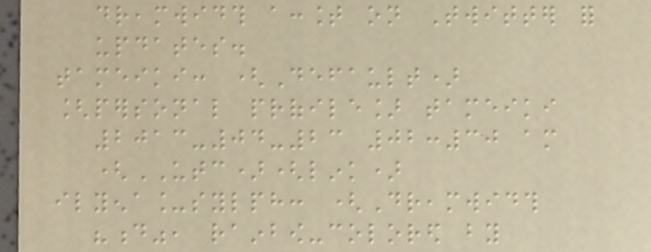dreamwidth account on Twitter for
updates.
tameiki: (Default)
[personal profile] tameiki
2013-04-23 02:30 am
(UTC)(link)
ilyena_sylph: (Dreamwidth
"d", rainbow-colored by
